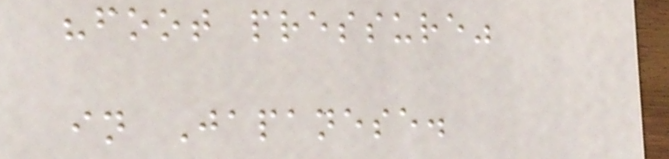"foot pressure"
in Japanese.
